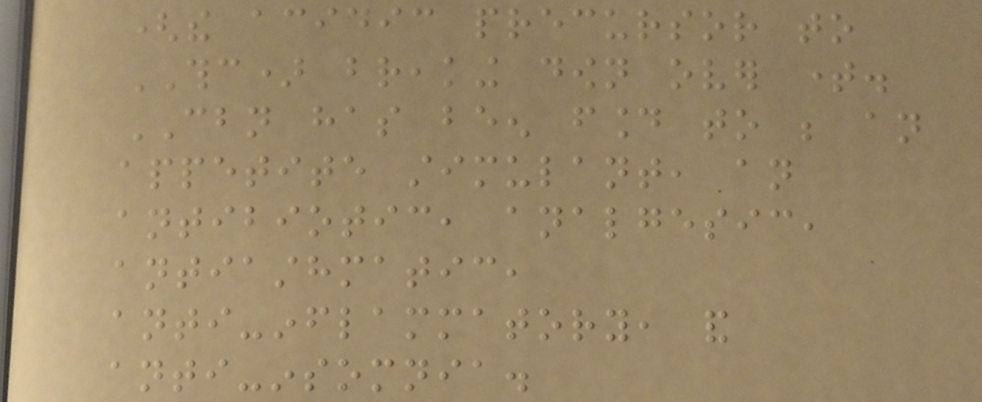(the acidic precursor to
THC) breaking down over time.
CBN has been found to be an
appetite stimulant, an
antibiotic, analgesic,
antiasthmatic,
anti-inflammatory, and
anti-insomnia.
